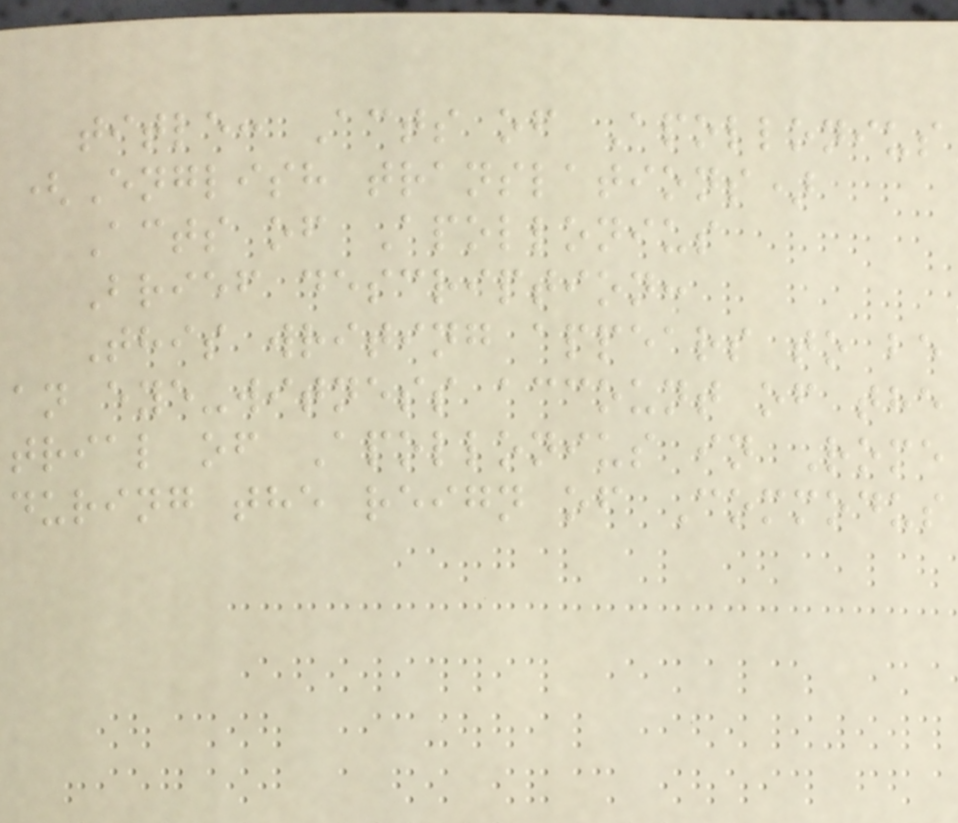title: Acts of Apollonius
(English translations)
Acts of Apollonius
Brief description:
This writing appears to be
an eye-witness account of the
trial of Apollonius in Rome
during the reign of Commodus
